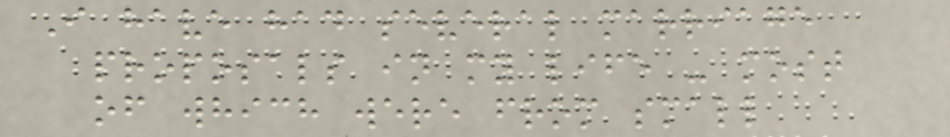I have had several marriage
proposals in my life - most
of which were from small
